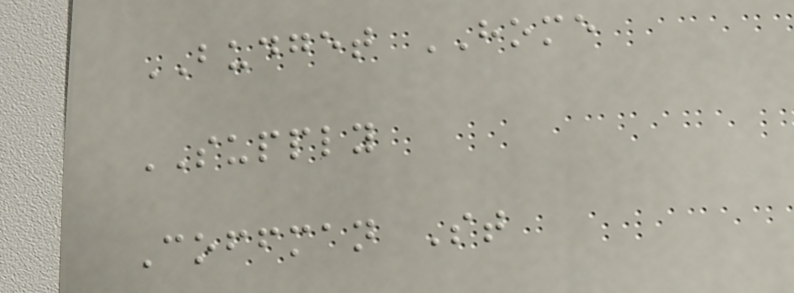BUDGET HOME
SUPPLY
Coffman St
